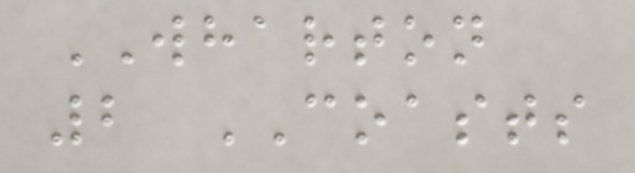WHARTON
2 COASTS
